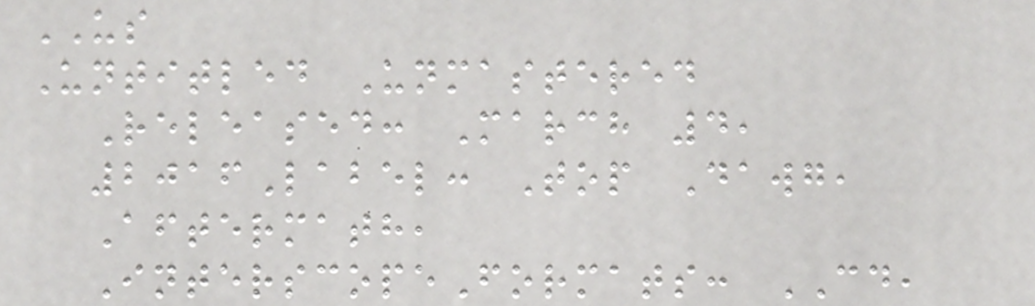US
Untitled Unmastered
Released: March 4,
2016Label: Top Dawg,
Aftermath,
InterscopeFormats: CD,
